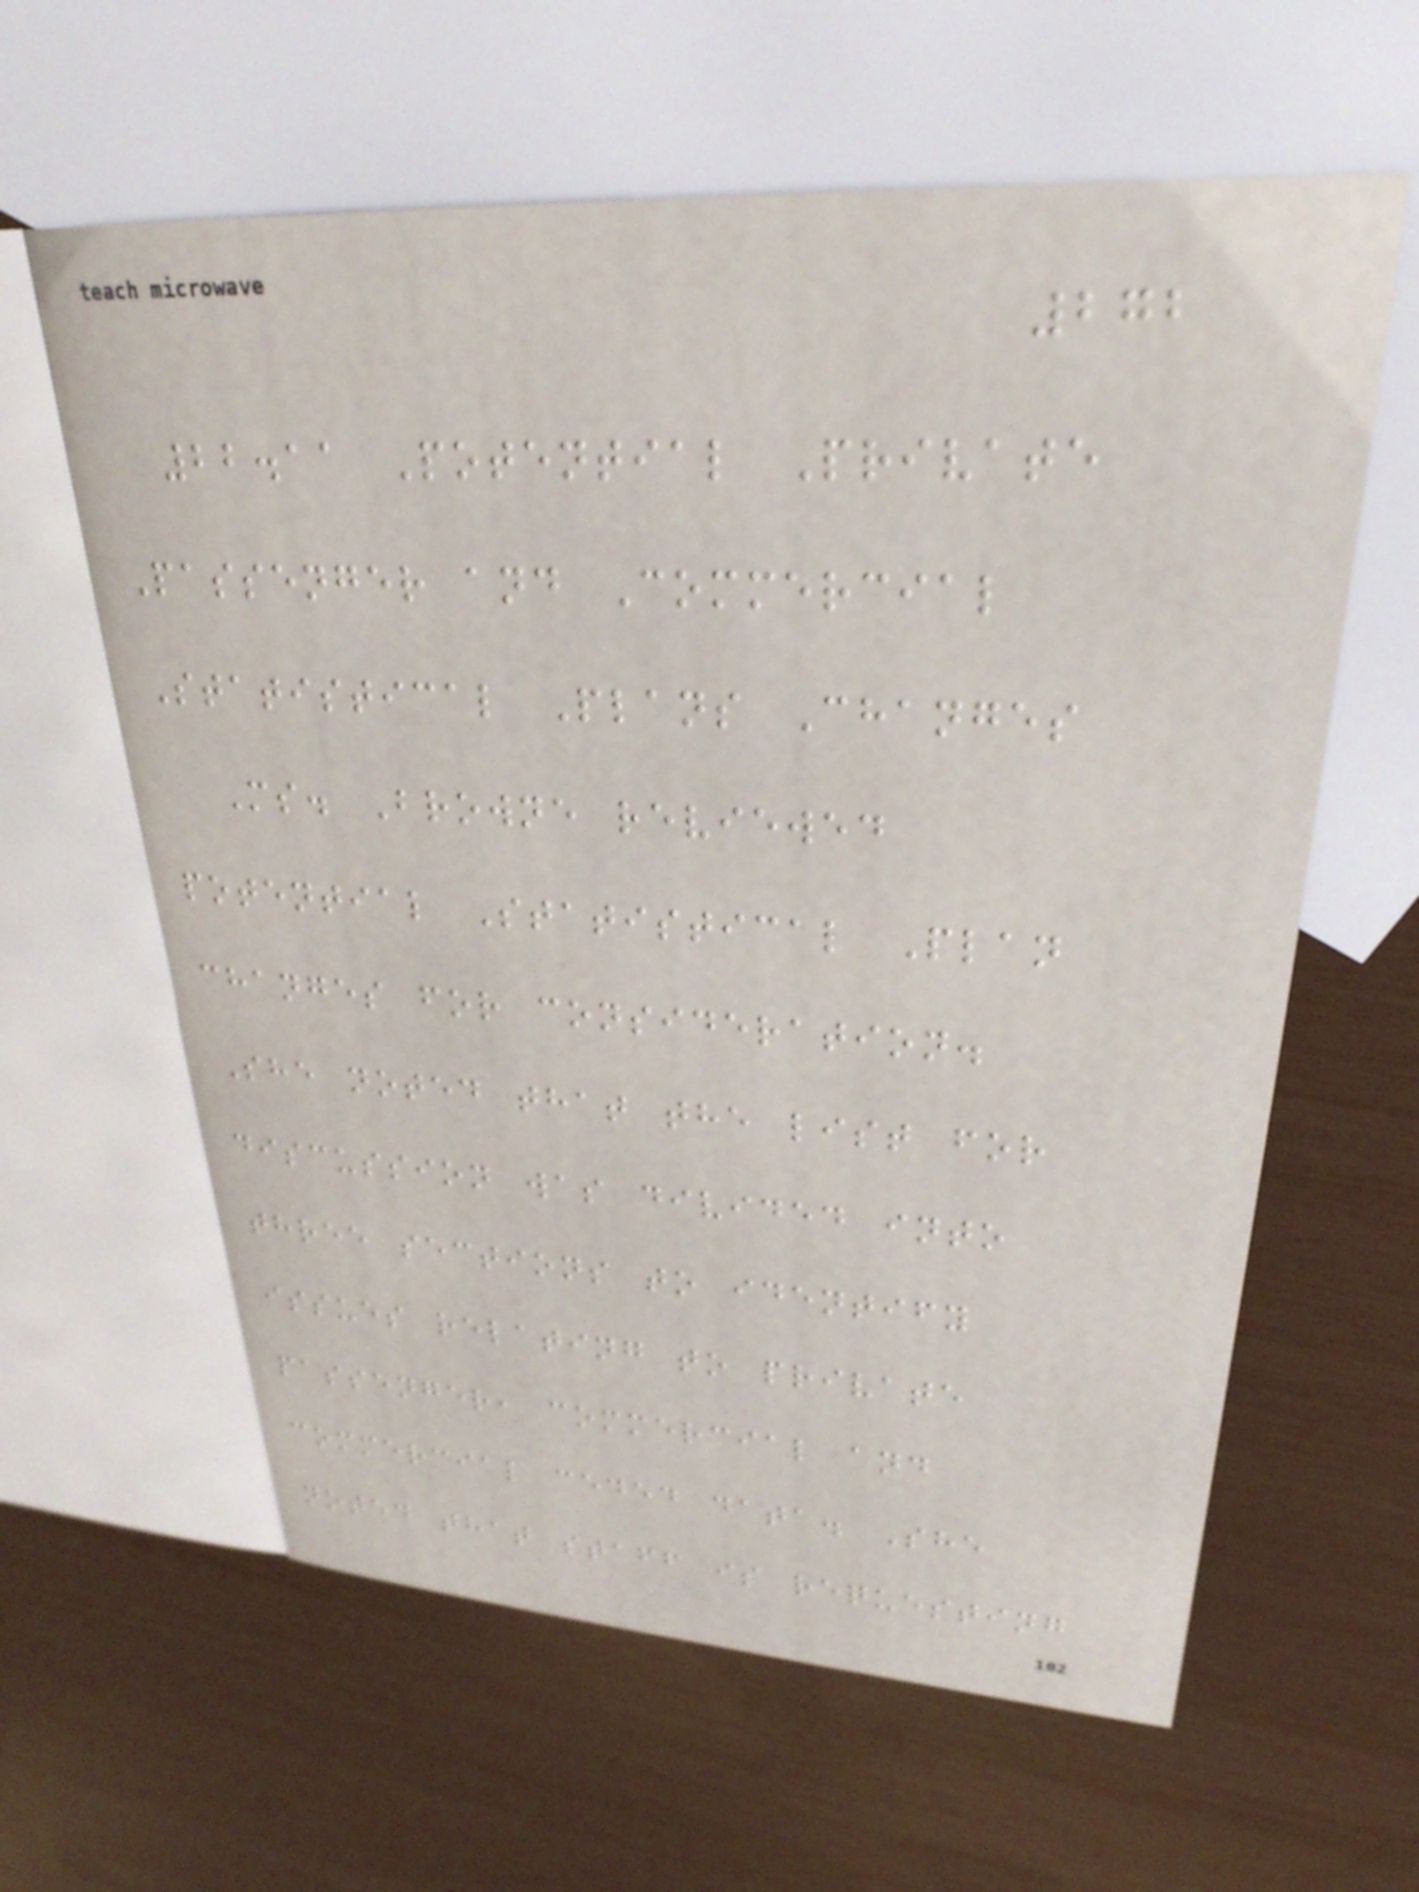272
22.11 Potential Private
Passenger and Commercial
Statistical Plans Changes
Ms. Browne reviewed
potential Statistical Plan
changes for consideration.
She noted that the list for
discussion was divided into
three sections to identify
issues relating to private
passenger, commercial and
commercial ceded data. She
noted that staff is requesting
